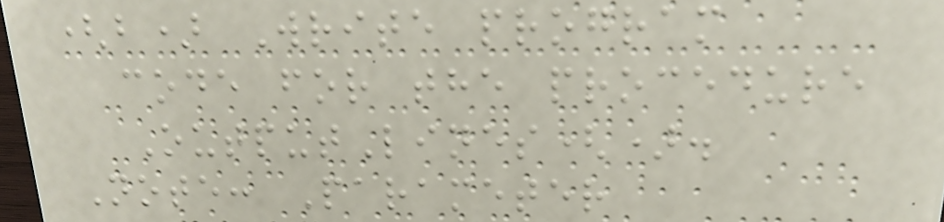(b) Write program
code for the procedure
OutputLines().
Note: Parameter
